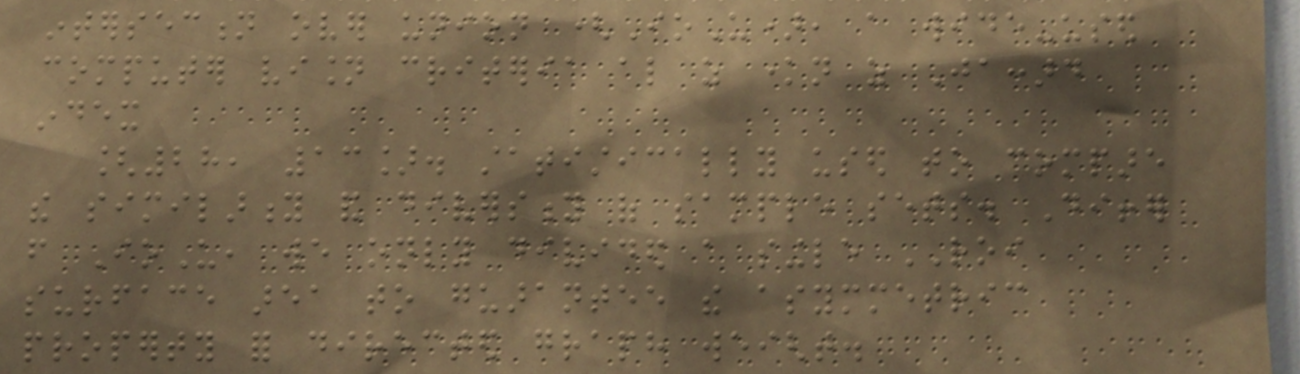intersection over union (IoU), a wide-used
computer vision criteria also as known as Jaccard
index
[28, 13]. statistically used to compare
the similarity and diversity of sample sets. Differ
from IoU, we only divided a single ROI
surface area to guarantee the asymmetric
property for directed graph weight.
